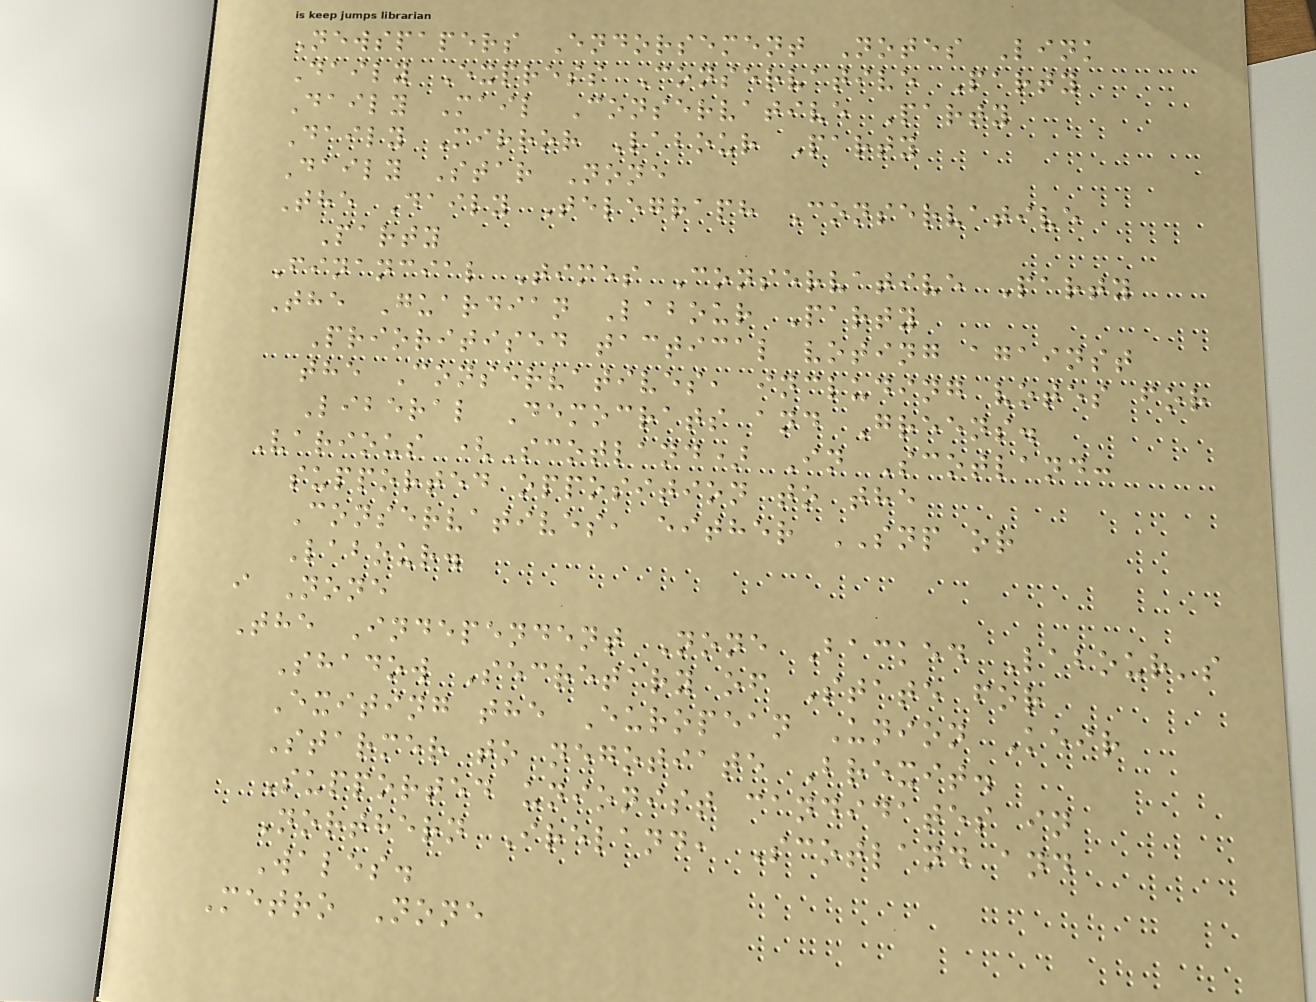Newspapers Endorsement Notes Link
Daily Express Conservative Party
Daily Mail Conservative Party
Daily Mirror Labour Party
Daily Star None
The Daily Telegraph Conservative
Party
Financial Times Conservative Party
The Guardian Labour Party
Prioritised tactical voting against
the Conservatives, including votes for
Liberal Democrats and Greens.
Various (Scotland) In Scotland:
supported opposition to the
Conservatives, either SNP or
Labour.
i None
The Independent None Backed Labour's
Shadow Secretary of State for
Exiting the European Union Keir
Starmer to negotiate Brexit.
Supported unionist candidates in
Northern Ireland, Scotland and
Wales.
Metro None
